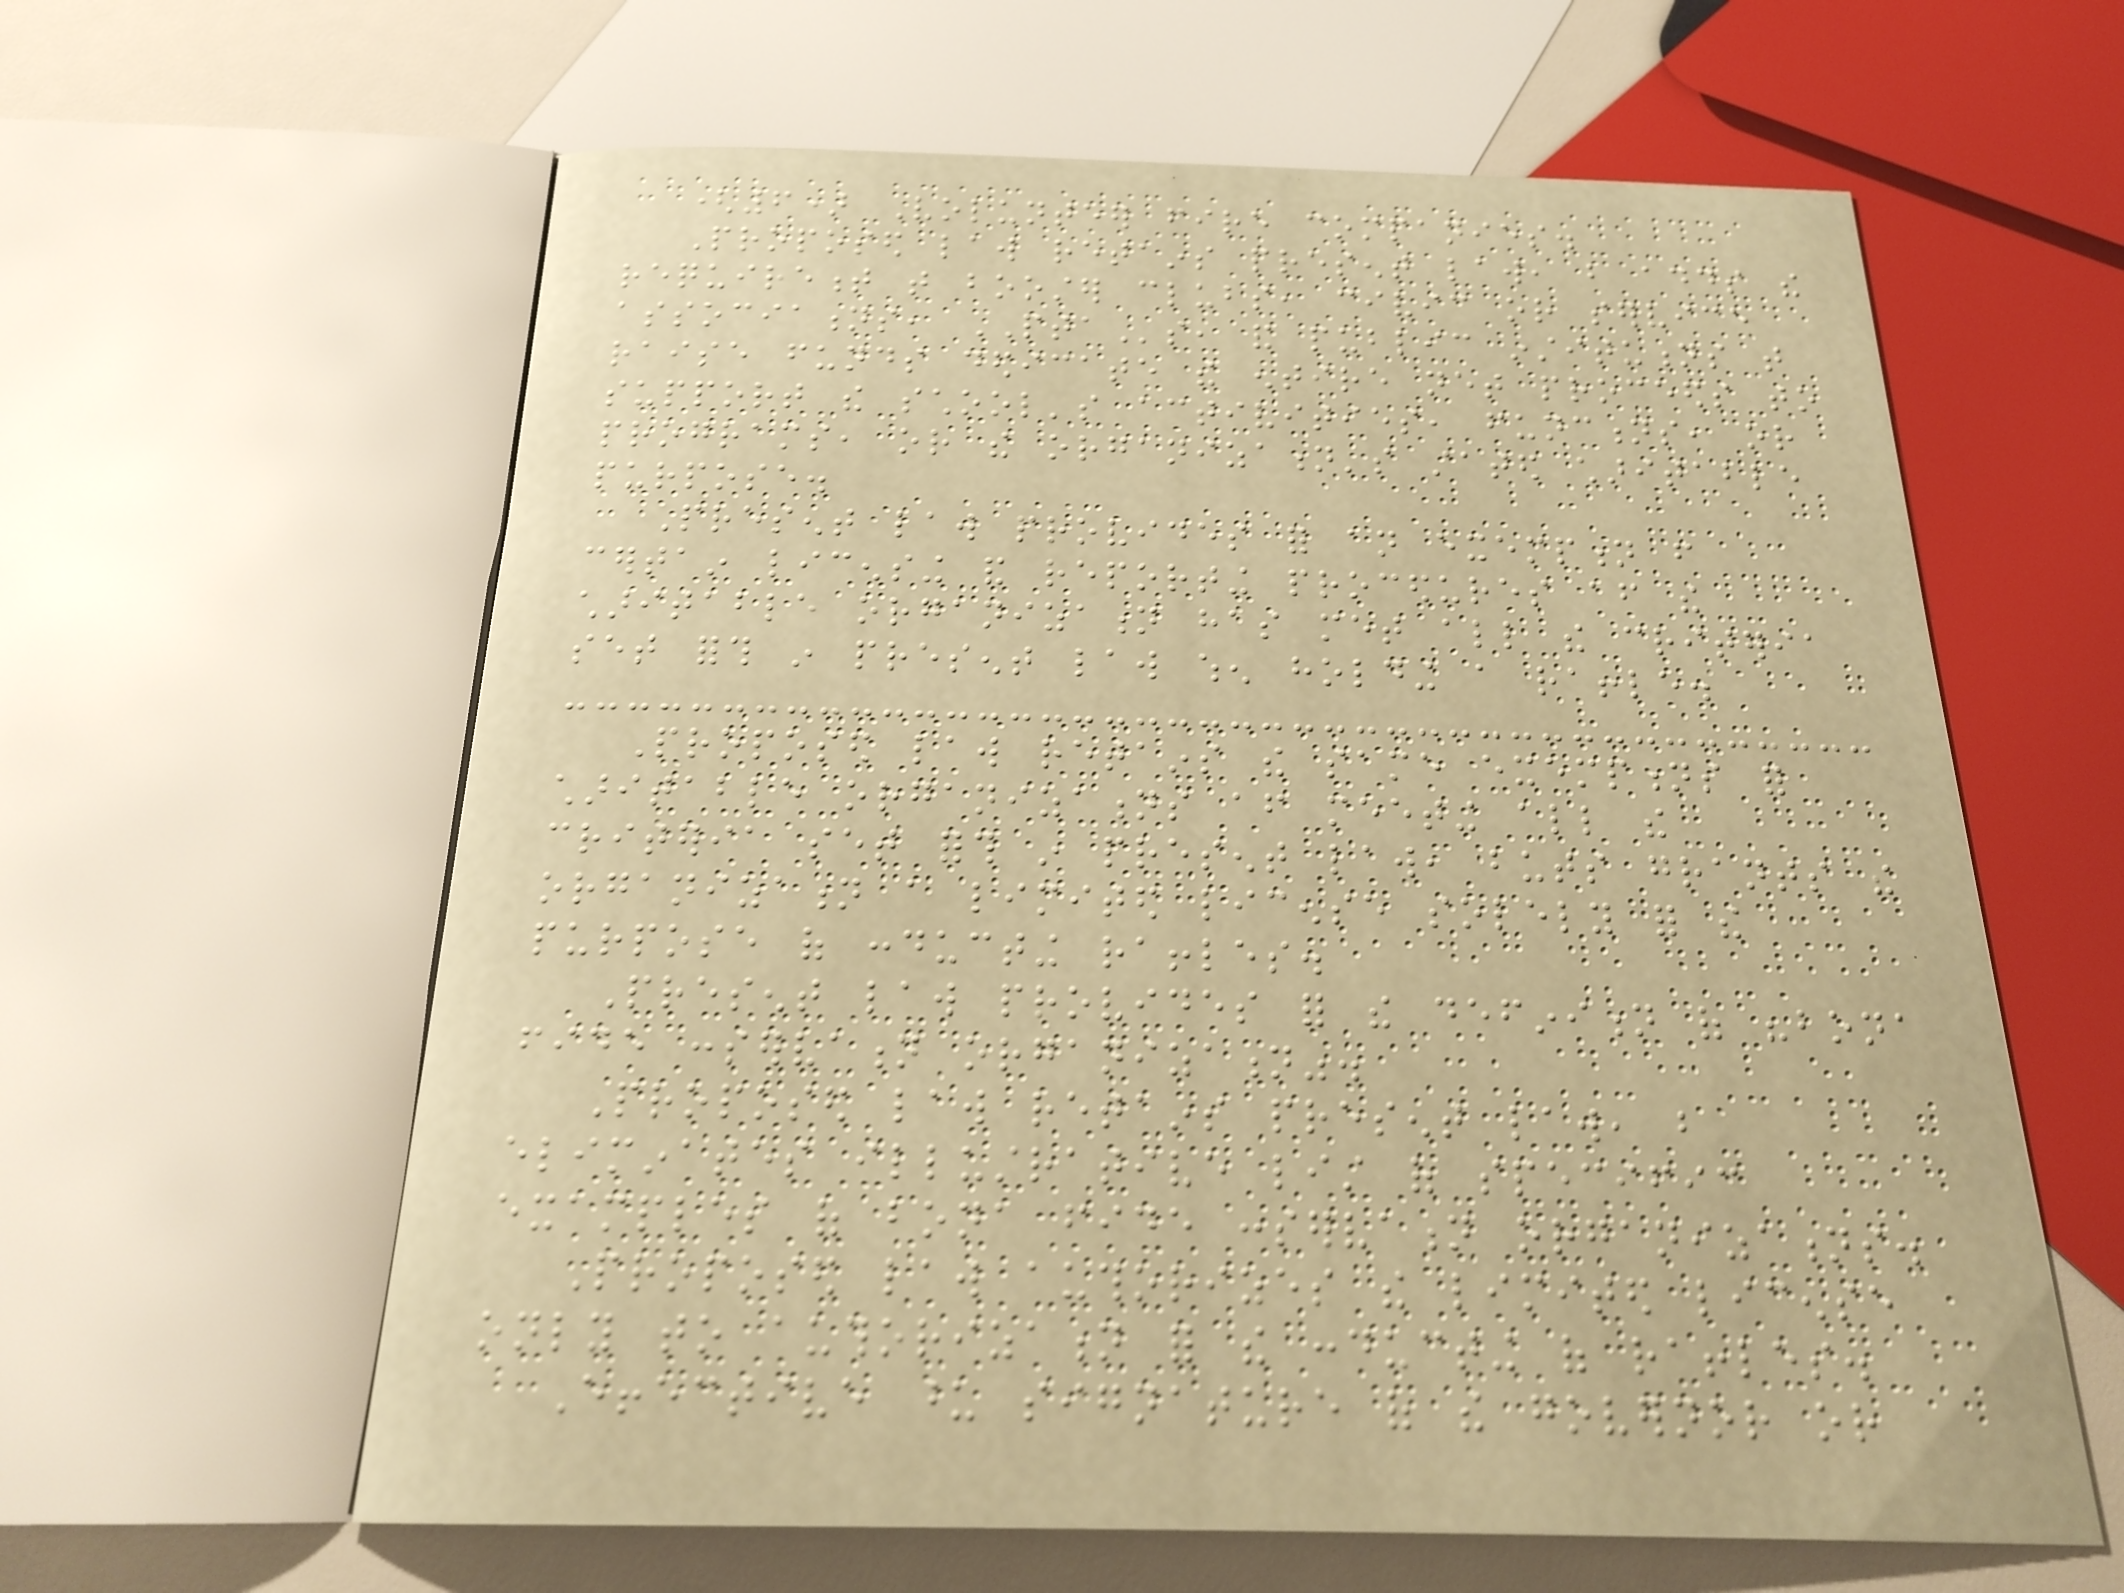(6) Volunteer fire companies.
Proposed law retains present law, but adds the
requirement that booster clubs, civic or service
associations, PTAs, and public institutions that
raise funds dedicate the entire net proceeds to
support the school's activities, functions, or
programs, or the organization's stated charitable
purpose.
Present law provides for an exemption from
certain licensing and reporting procedures after the
charitable organization has met all the criteria
set forth in present law when holding a raffle.
Proposed law retains the same exemptions for
charitable organizations after meeting all the
criteria set forth in present law, buts grants the
organization a limited license solely for the
purpose of conducting raffles.
Present law provides for the definition of "bona
fide conservation organization".
Proposed law retains present law, but
eliminates illustrative list of specific
examples of bona fide conservation organizations.
Proposed law authorizes the limited license
only to authorization for the conducting of raffles.
Effective upon signature of the governor or
